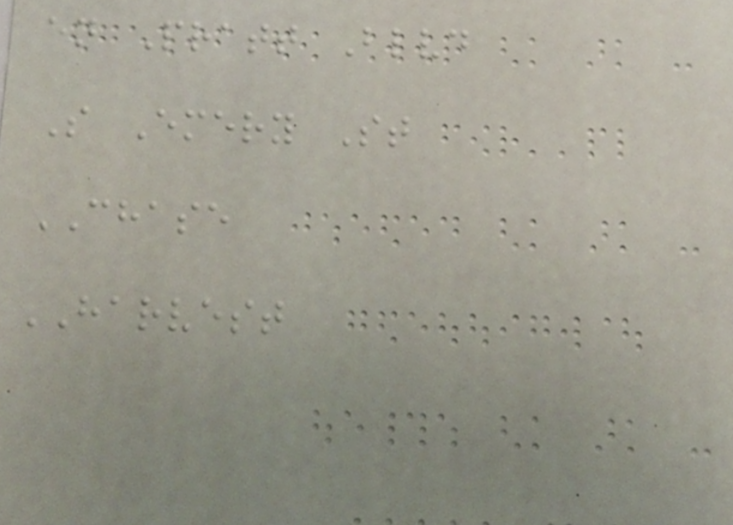en Pratt Blvd
S Emery St
CHASE
HARVEST
